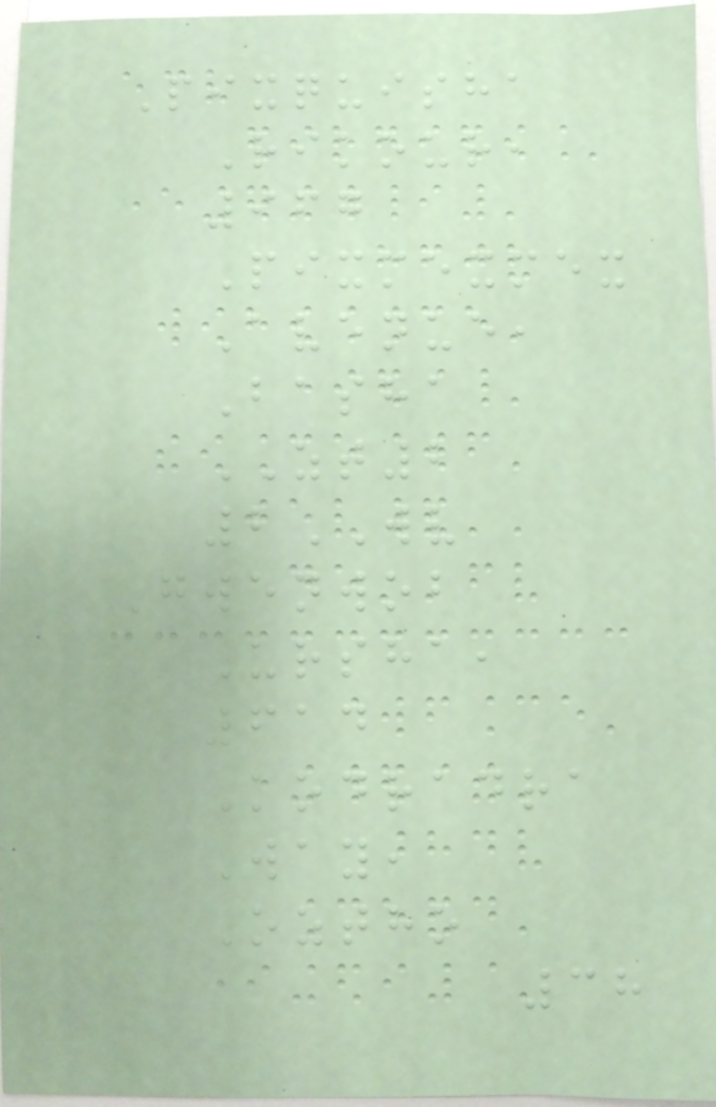Pixquisha
Rikour,
967
Pixmexmex
Avenue,
Basha
ZT2
2WV
Gwenwob
Ursha,
614
Kodradra
Way,
Oztho
38
